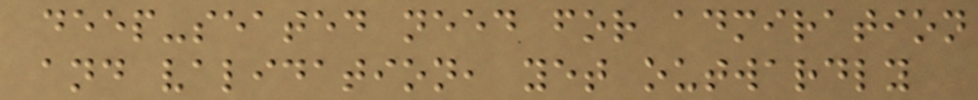deep-seated need for admiration
and validation, yet outwardly
